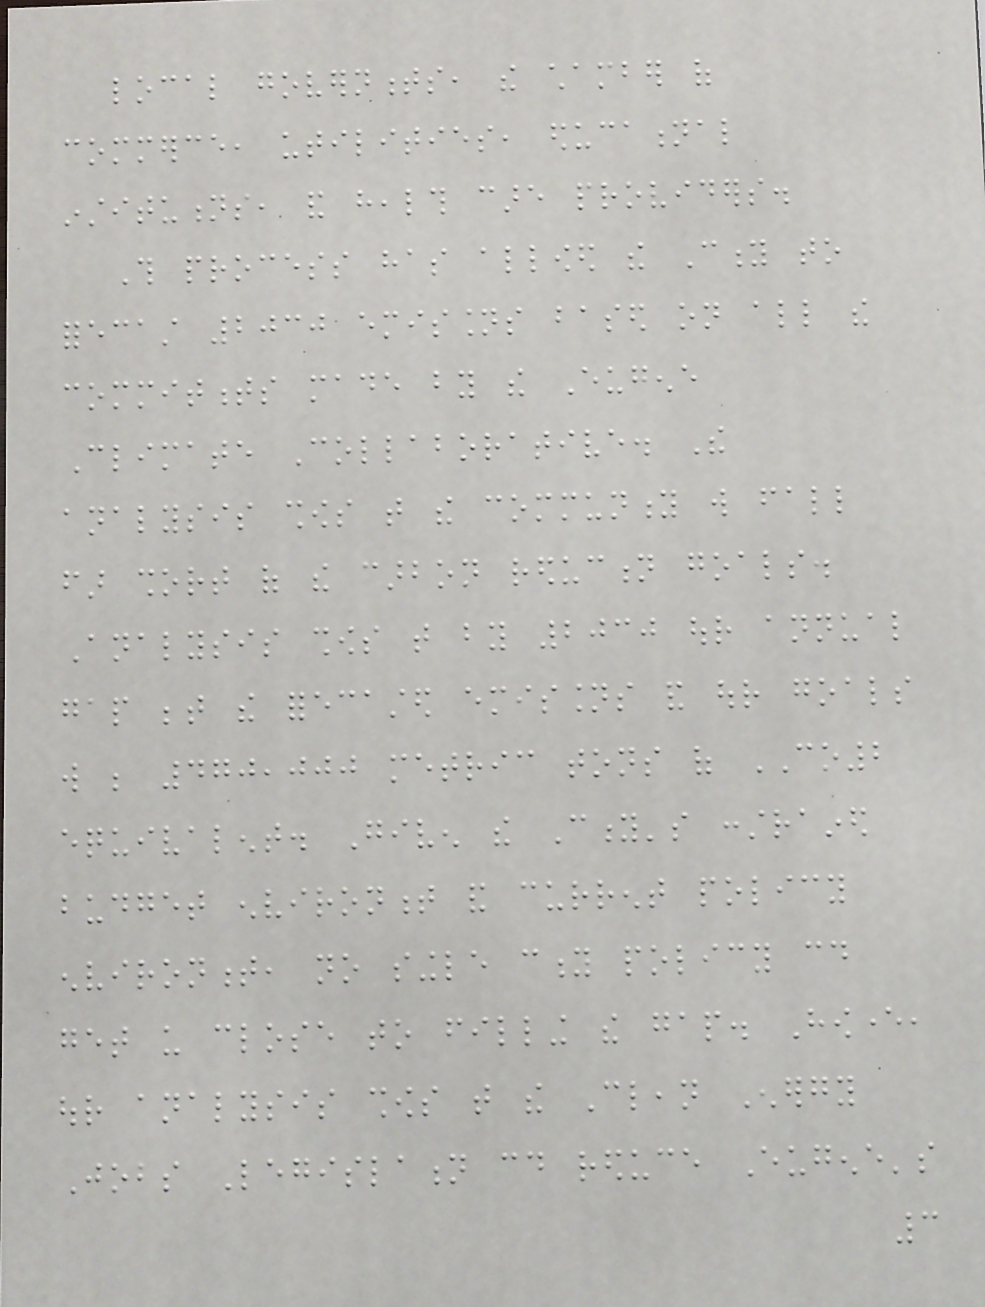local governments, the chamber of
commerce, utilities, educational
institutions, and health care providers.
This process has allowed the City to
forecast 2030 emissions based on all the
commitments made by the Eugene
Climate Collaborative. The
analysis shows that the community will fall
far short of the carbon reduction goals.
Analysis shows that by 2030 our annual
gap between the forecasted emissions and our goals
will be 470,000 metric tons of CO2
equivalent. Given the City's constrained
budget environment and current policy
environment, no single city policy could
get us close to filling the gap. However,
our analysis shows that the Clean Energy
Jobs Legislation could reduce Eugene's
3
